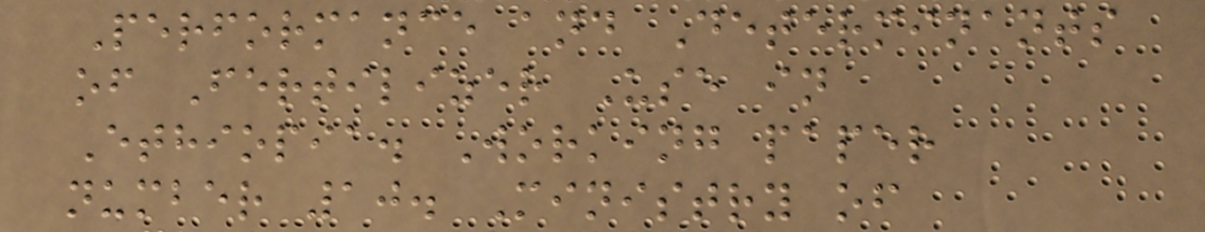Performance and Determinants
of Fertilizer Use in
Ethiopia. Working paper
number 10. Ministry of
